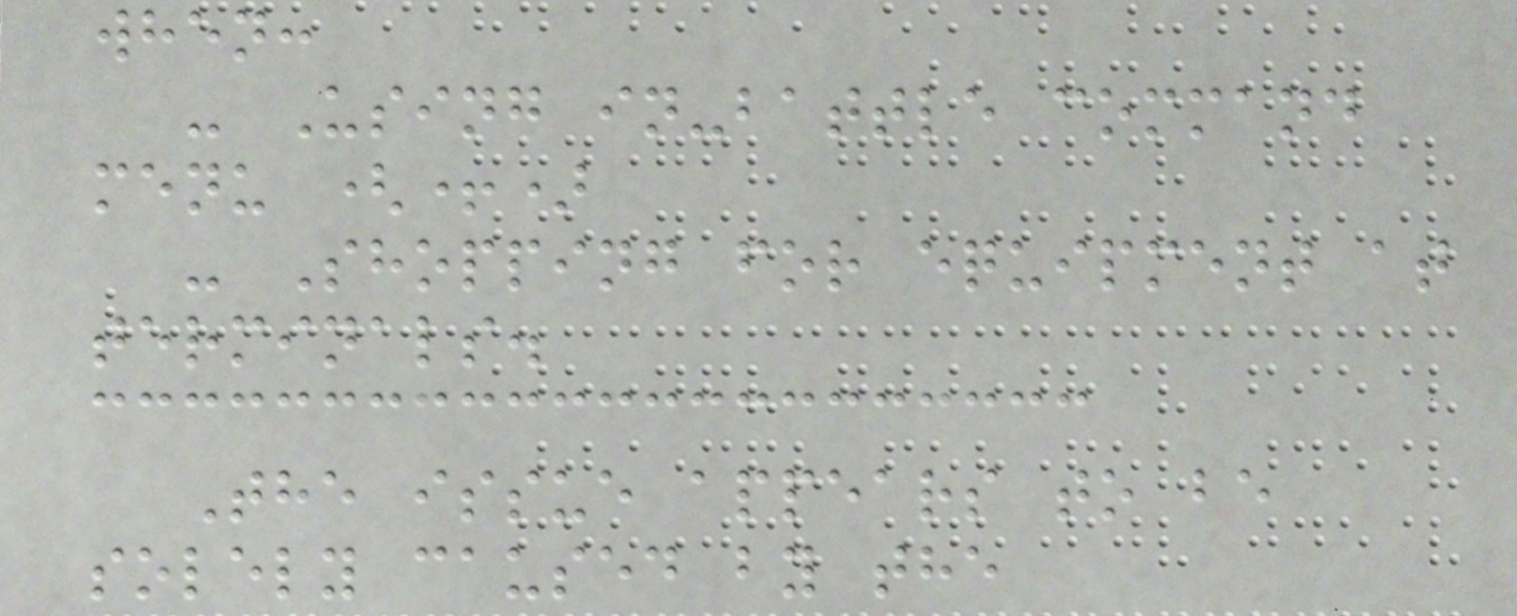when:
- Using in-battle command
menu (+)
- Shopping for equipment at
terminals.
The issue appears to be
solely caused by the
